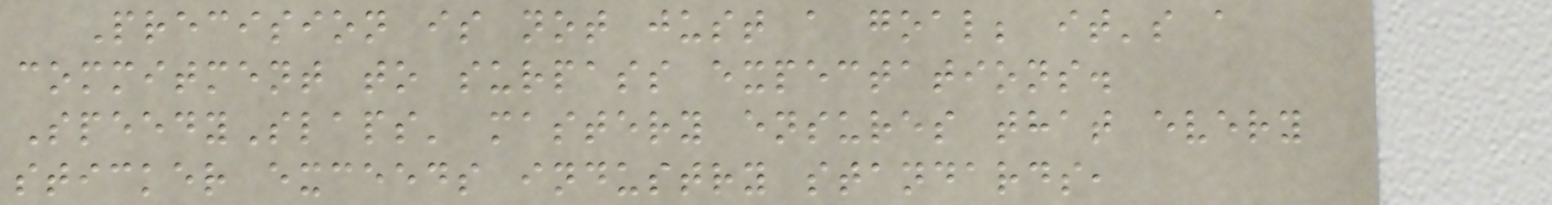Precision is not just a goal; it's a
commitment to surpass expectations.
SpeedySlaps' mastery ensures that every
sticker exceeds industry standards,
